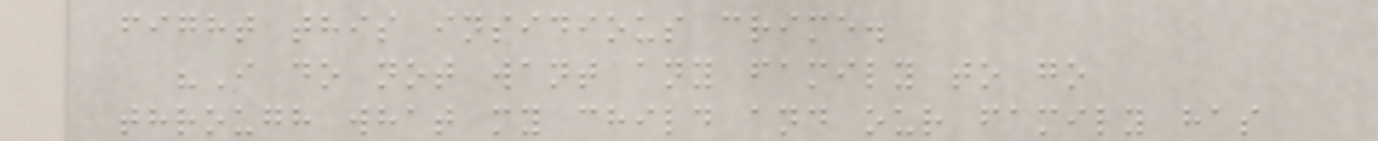fight this insidious crime.
"I do not want any family to go
through what my child and our family has
